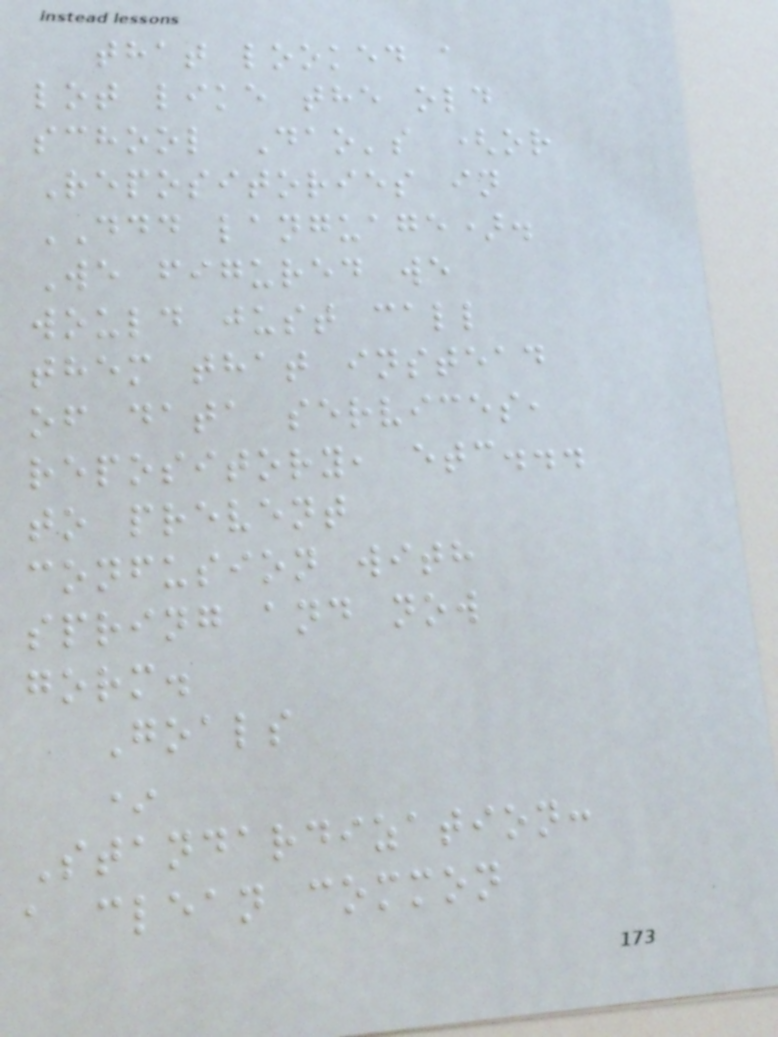that looked a
lot like the old
school Dao's (or
Repositories in
DDD language).
We figured we
would just call
them that instead
of data services,
repository, etc...
to prevent
confusion with
spring and now
gorm.
Goals
*
Standardization:
a clean common
